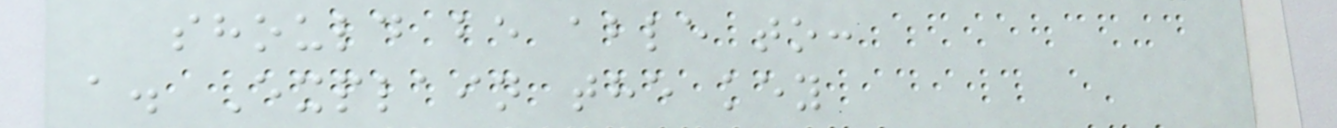should be able to:
a. Explain the key
